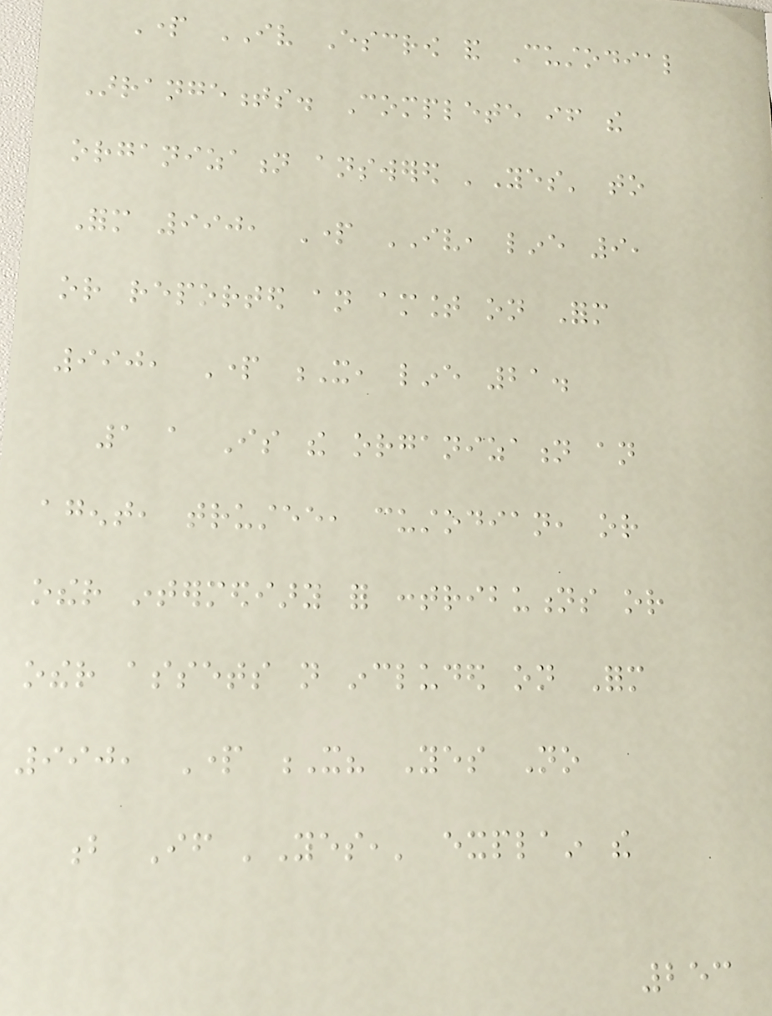Part IV Escrow and Custodial
Arrangements. Complete if the
organization answered 'Yes' to
Form 990, Part IV, line 9,
or reported an amount on Form
990, Part X, line 21.
1 a Is the organization an
agent, trustee, custodian, or
other intermediary for contributions or
other assets not included on Form
990, Part X? Yes No
b If 'Yes,' explain the
253
